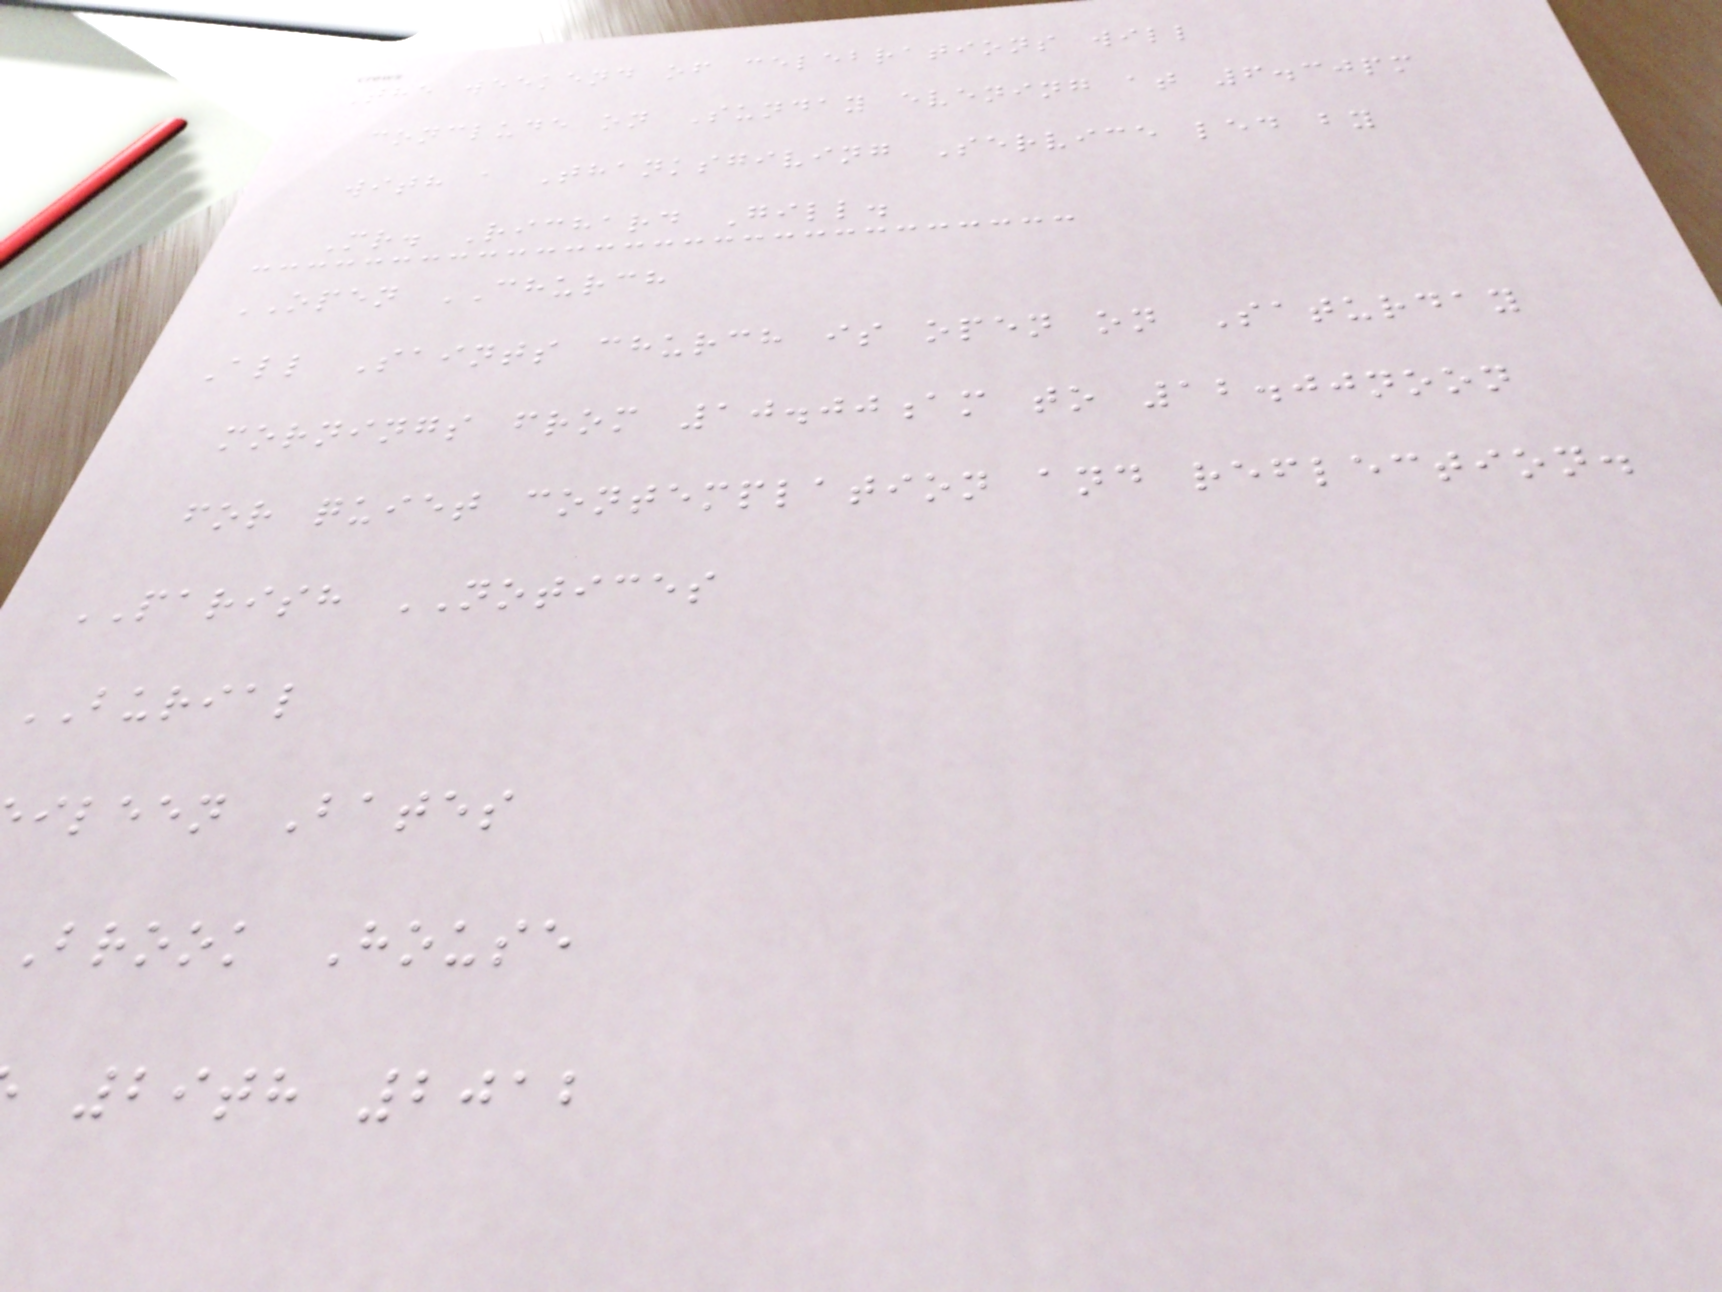The weekend of celebrations will
conclude on Sunday evening at 6.30pm
with a Thanksgiving Service led by
Mr. Richard Gill.
OPEN CHURCH
All Saints church is open on Saturday
mornings from 10.00am to 12.00noon
for quiet contemplation and reflection.
PARISH NOTICES
BURIAL
ileen Bates
Brook House
29th 2012
